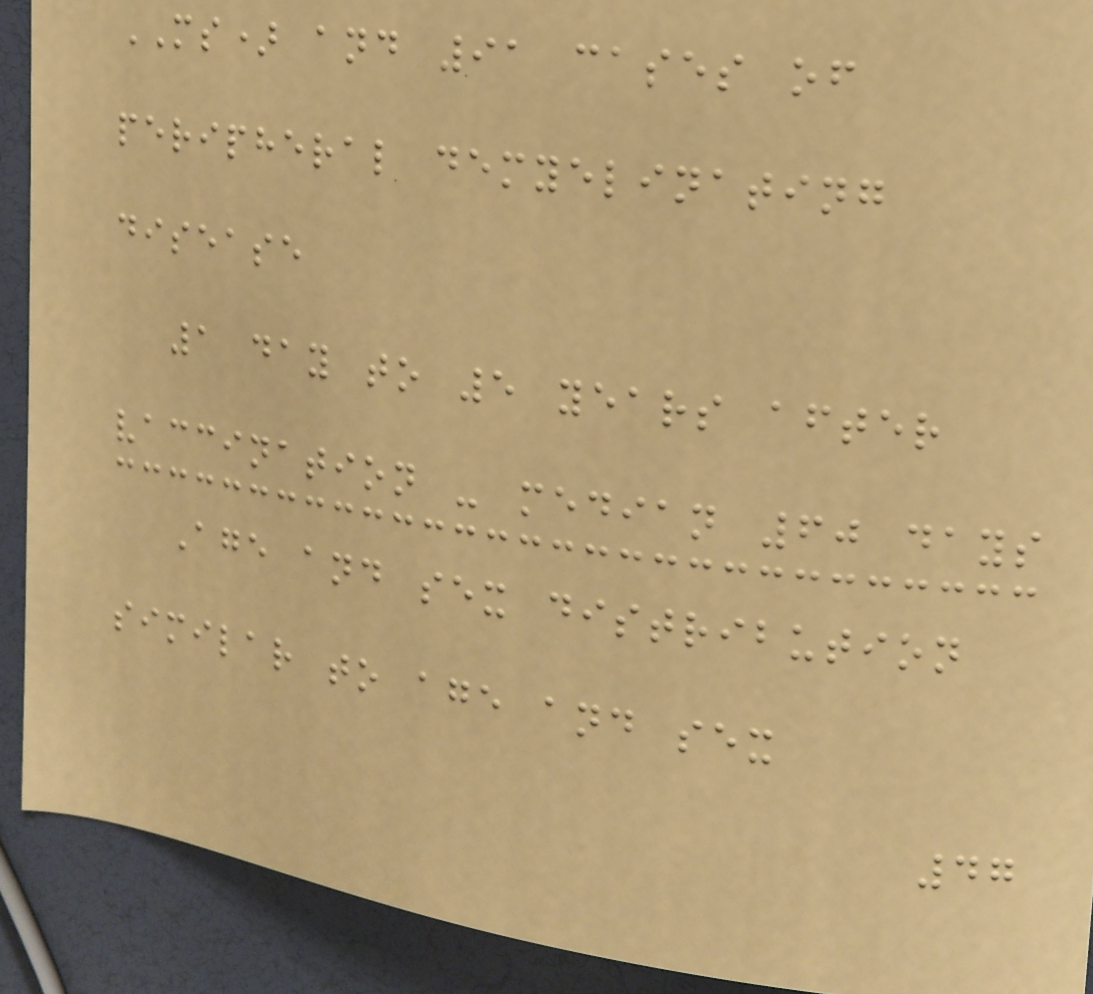MS) and 91 cases of
peripheral demyelinating
disease
1 day to 5 years after
vaccination - median 60 days
Age and sex distribution
similar to age and sex
47
